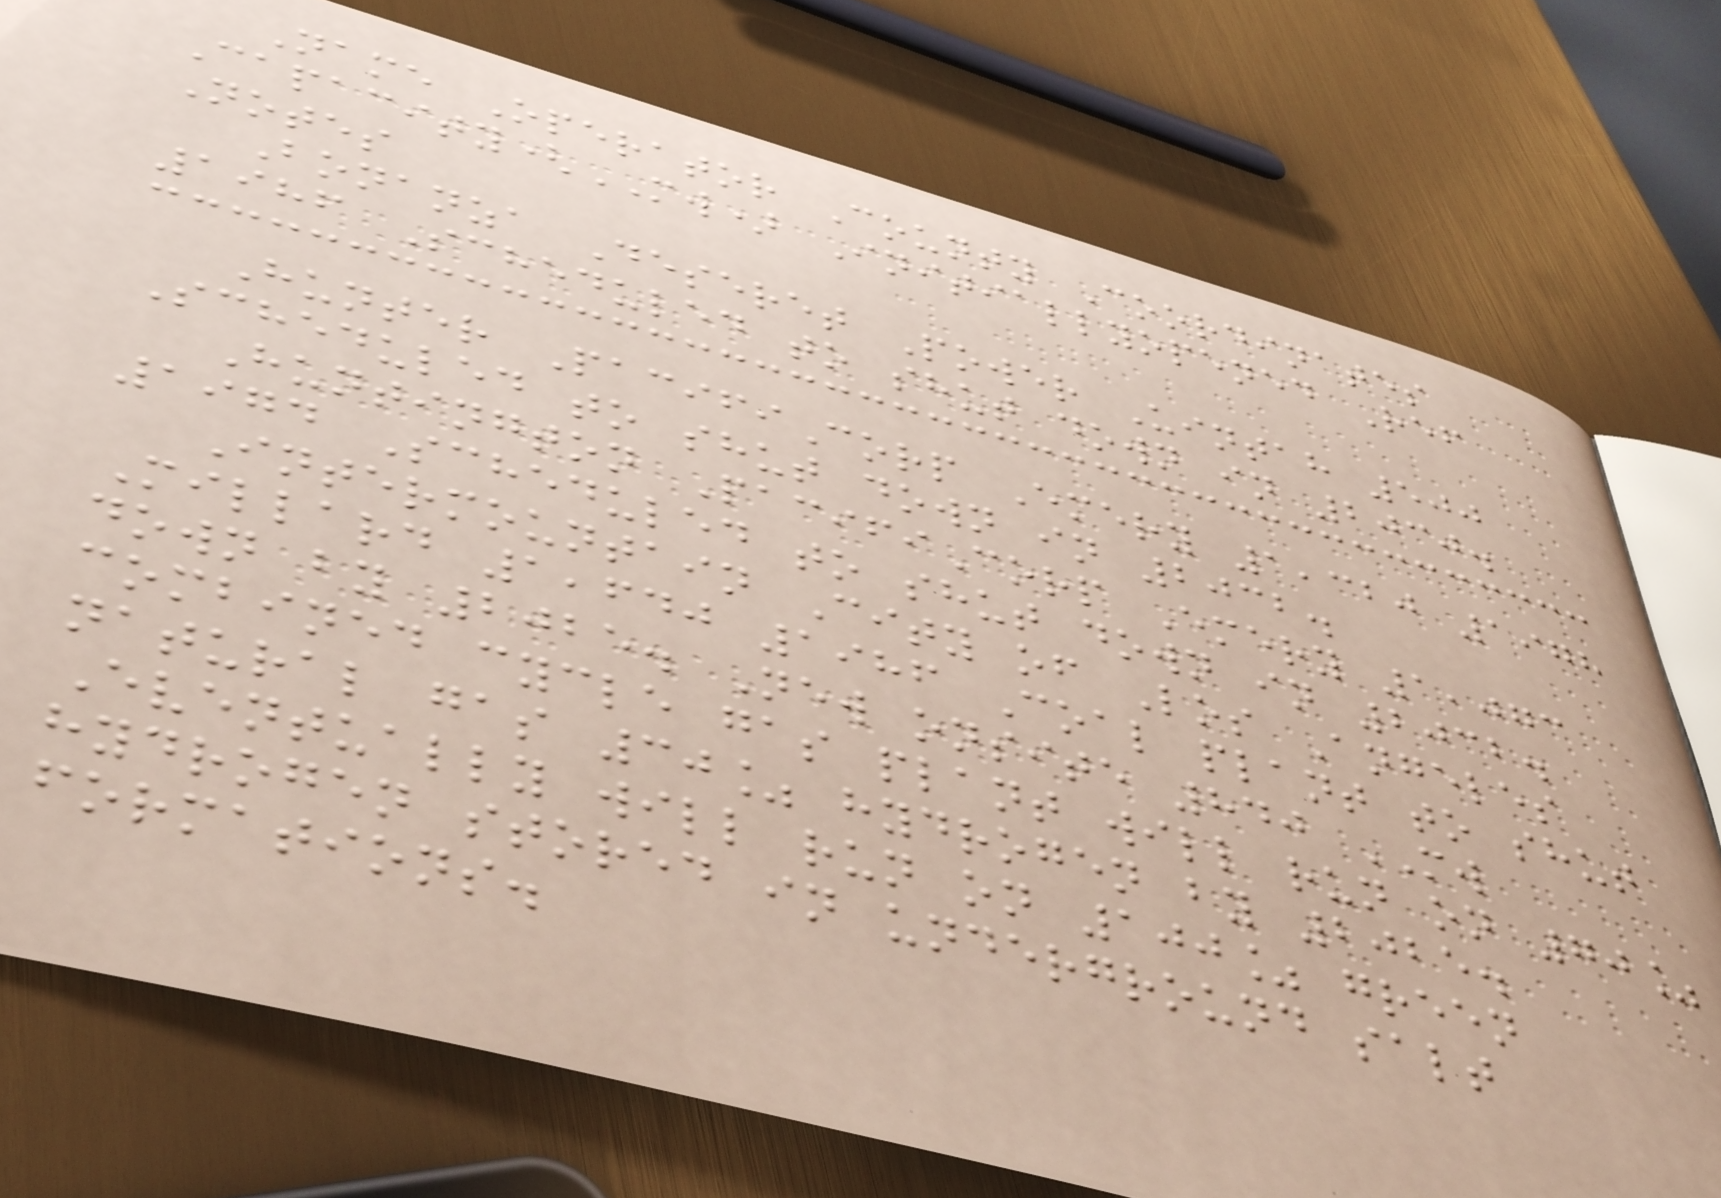Name Operator County Coordinates
Capacity(MW) Initiallyopened Ref
Notes
Bonanza Deseret Power Uintah 500
1986 Scheduled to shut down in 2030.
Hunter PacifiCorp Emery 1,320 1978
Scheduled to shut down in 2032.
Huntington PacifiCorp Emery 1,073
1974 Scheduled to shut down in 2032.
Intermountain City of Los Angeles
Millard 1,640 1986 Coal plant to shut
down by 2025. New onsite 840 MW
combined cycle gas plant will run on 70%
natural gas 30% hydrogen by 2025.
Eventually will run on 100% green
hydrogen stored in underground salt
formations.
